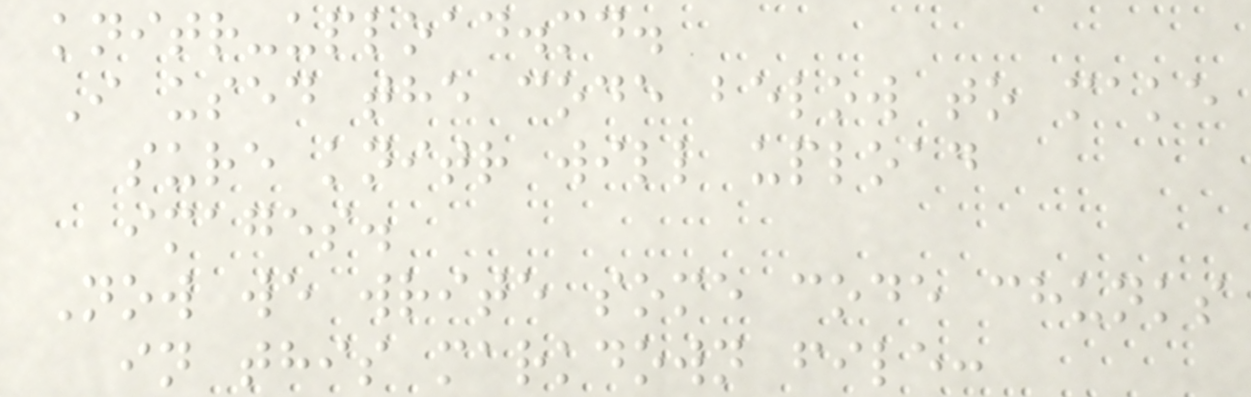knitr-upload.md.
I used the code below to make
sure knitr will upload
images.
Now we write some code chunks
in this markdown file:
